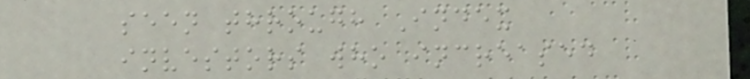seen through Index
investors who increased
